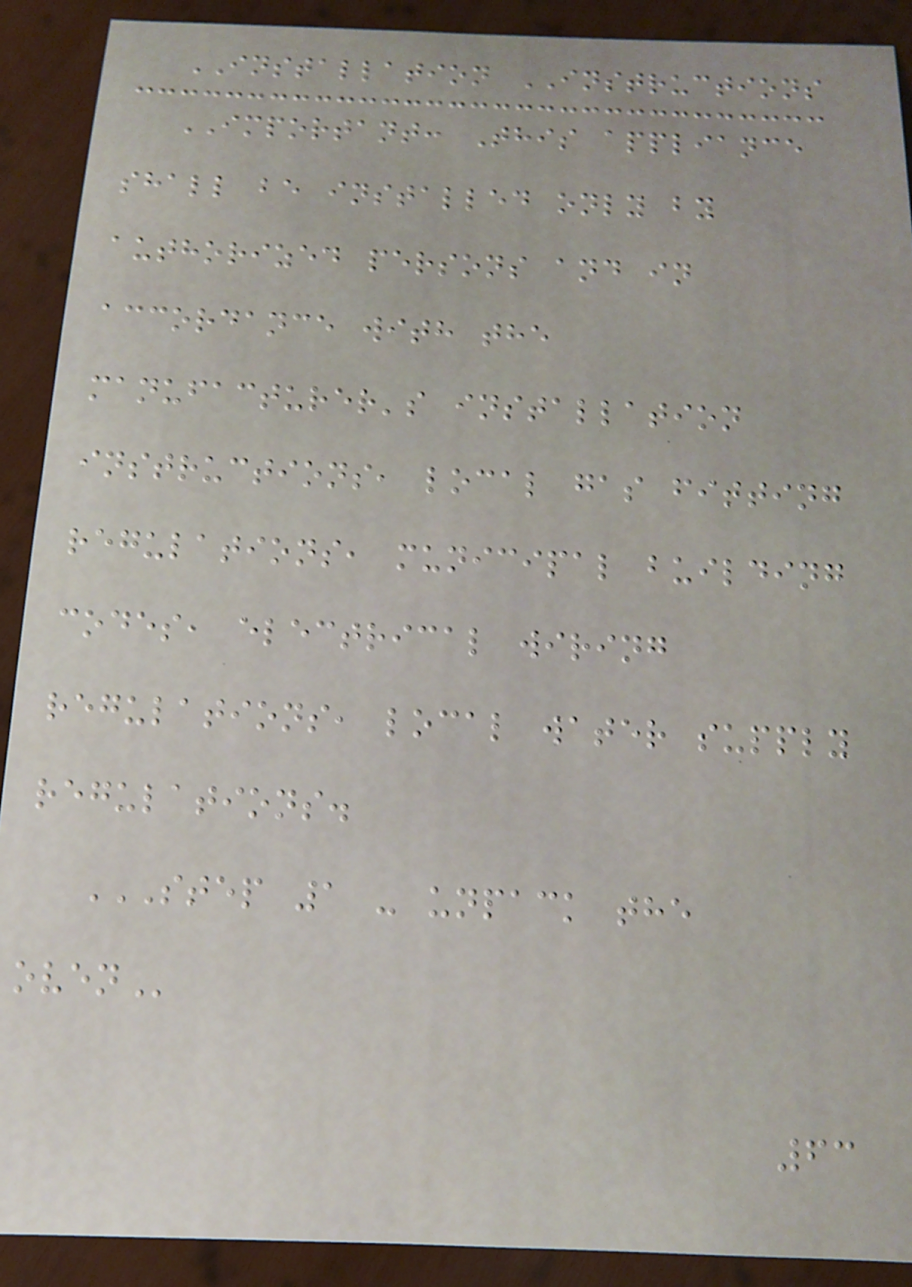INSTALLATION INSTRUCTIONS
IMPORTANT: This appliance
shall be installed only by
authorized persons and in
accordance with the
manufacturer's installation
instructions, local gas fitting
regulations, municipal building
codes, electrical wiring
regulations, local water supply
regulations.
STEP 1 - UNPACK THE
OVEN
63
